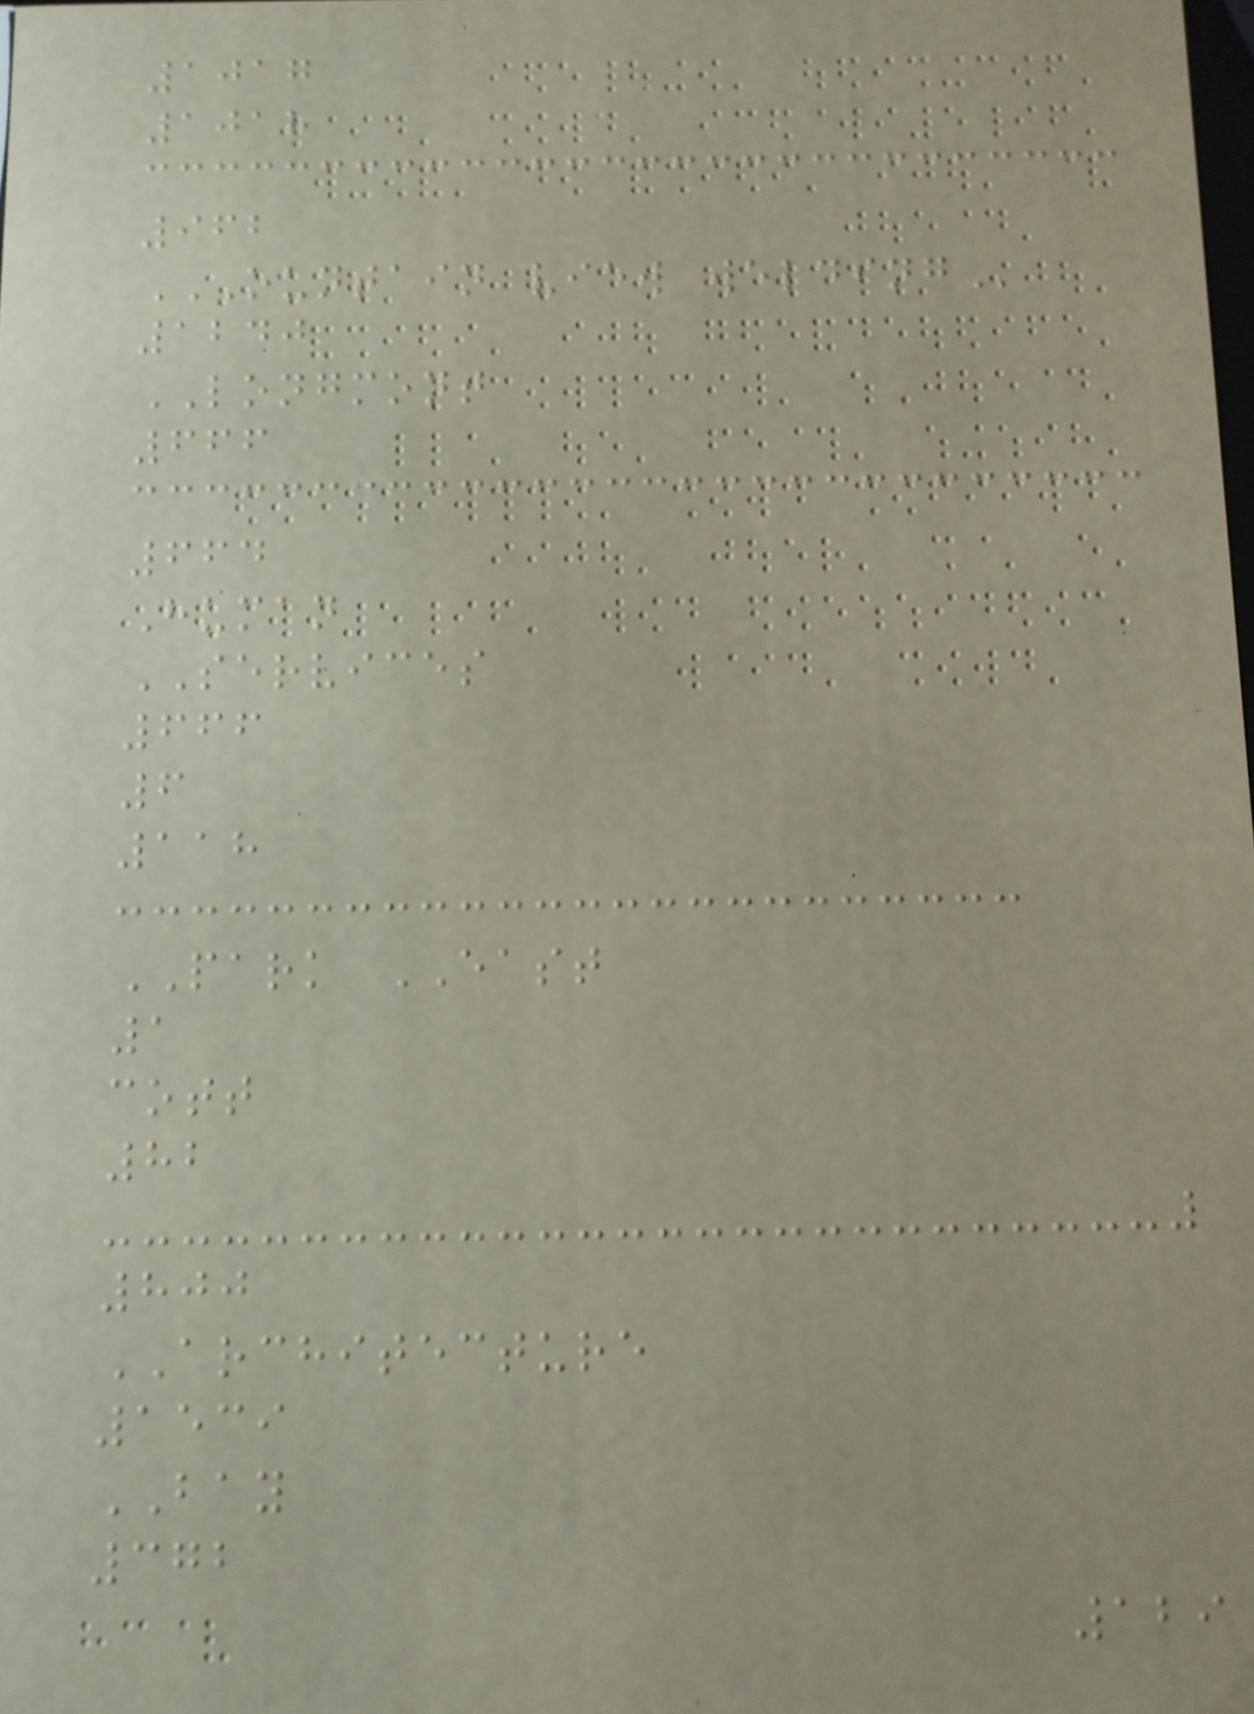1017
1018
962
OUNTAIN VIEW WELDING
1240
LONGMONT
666
664
Human
SERVICES
666
6
118
PARK EAST
1
cott
82
800
ARCHITECTURE
1539
BAY
372
129
